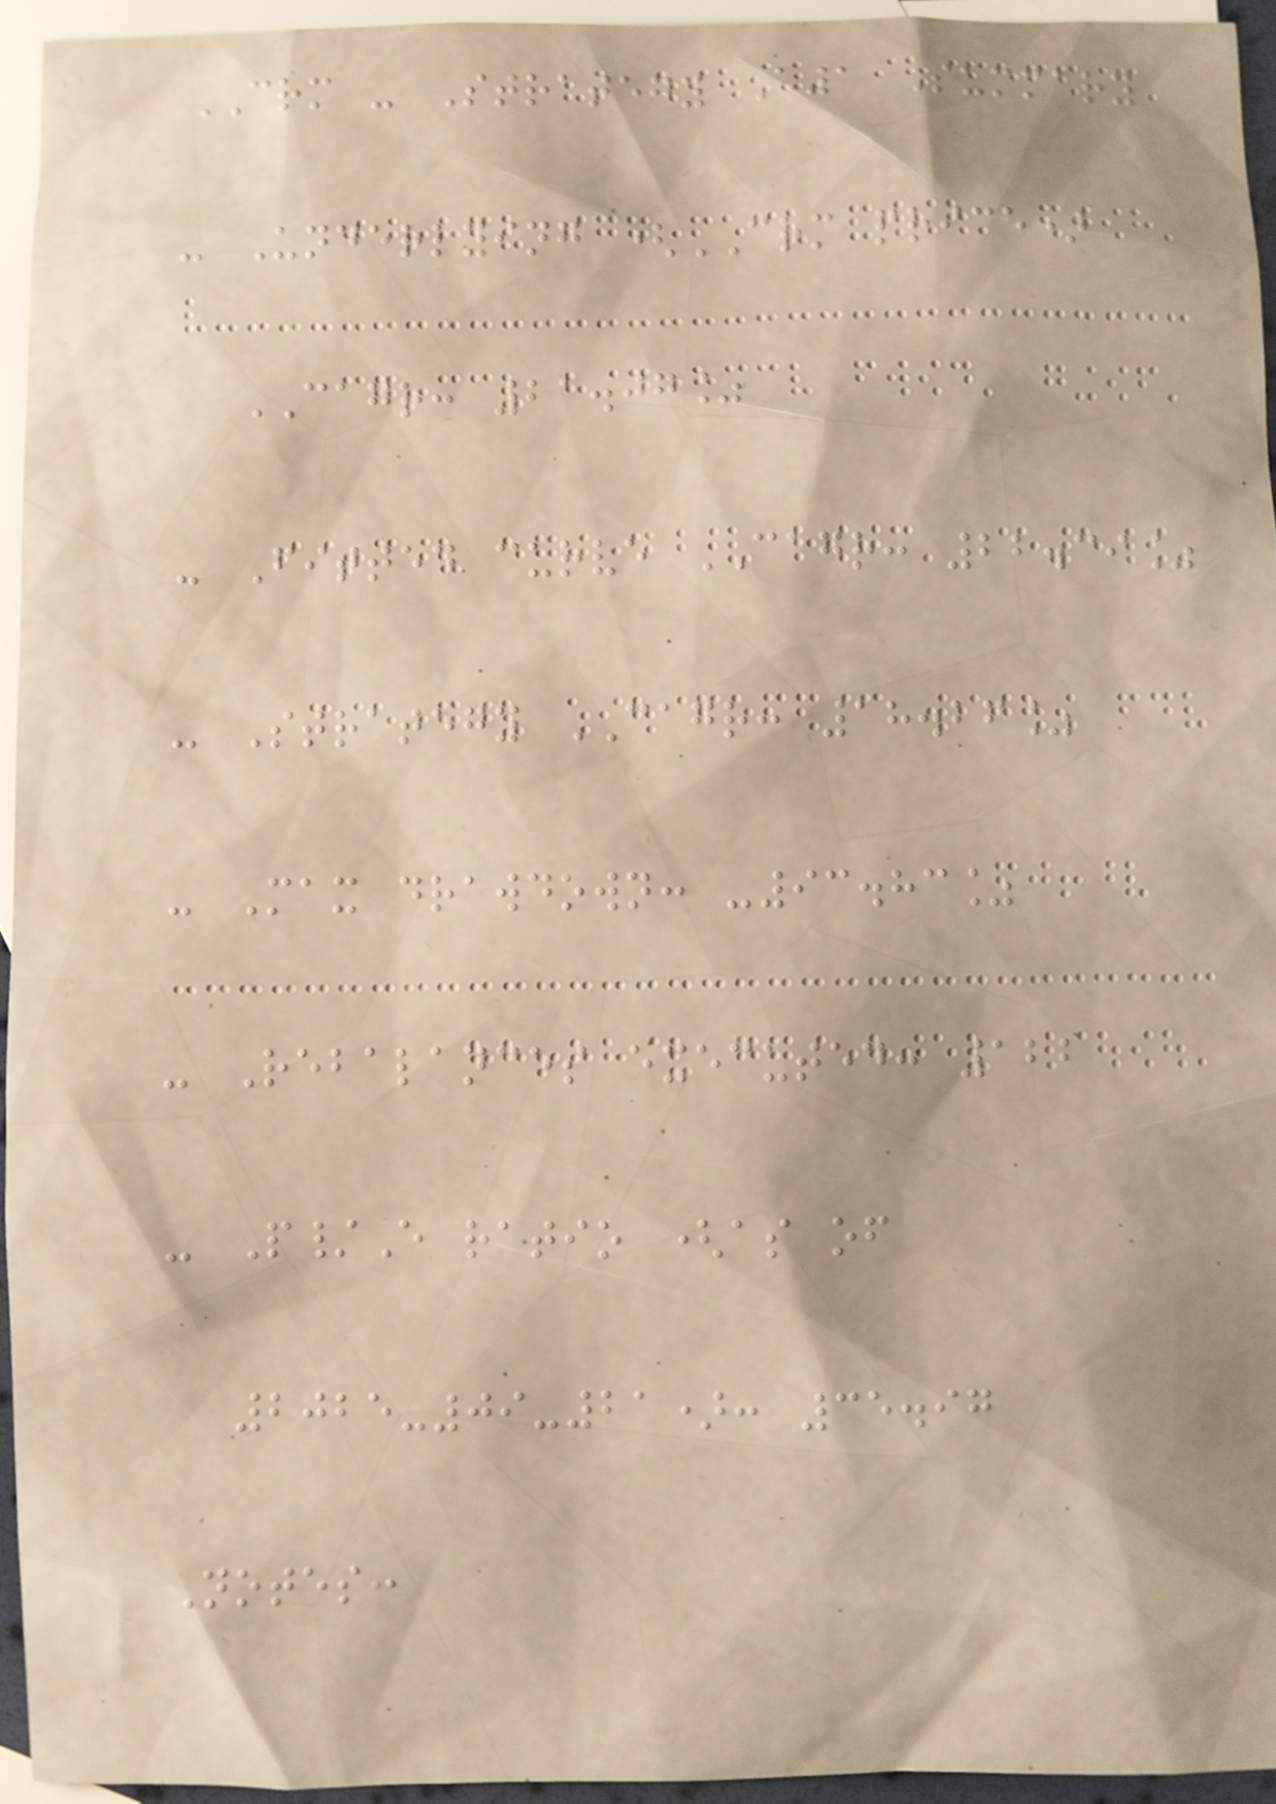CRM - Strategy A1 Summary
- Underlying (CRM price)
CAGR: 21.07%
- Fitted curve CAGR: 22.39%
- Strategy CAGR: 18.26%
- Max drawdown: -93.83%
- Rebalances executed: 122
- P/E ratio (as of
2025-09-21): 35.97
Notes:
